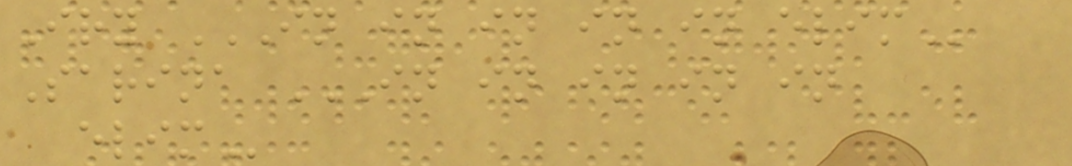Iry IN IN IN IN IN ELIM
Sarina IN IN IN IN IN
ELIM
